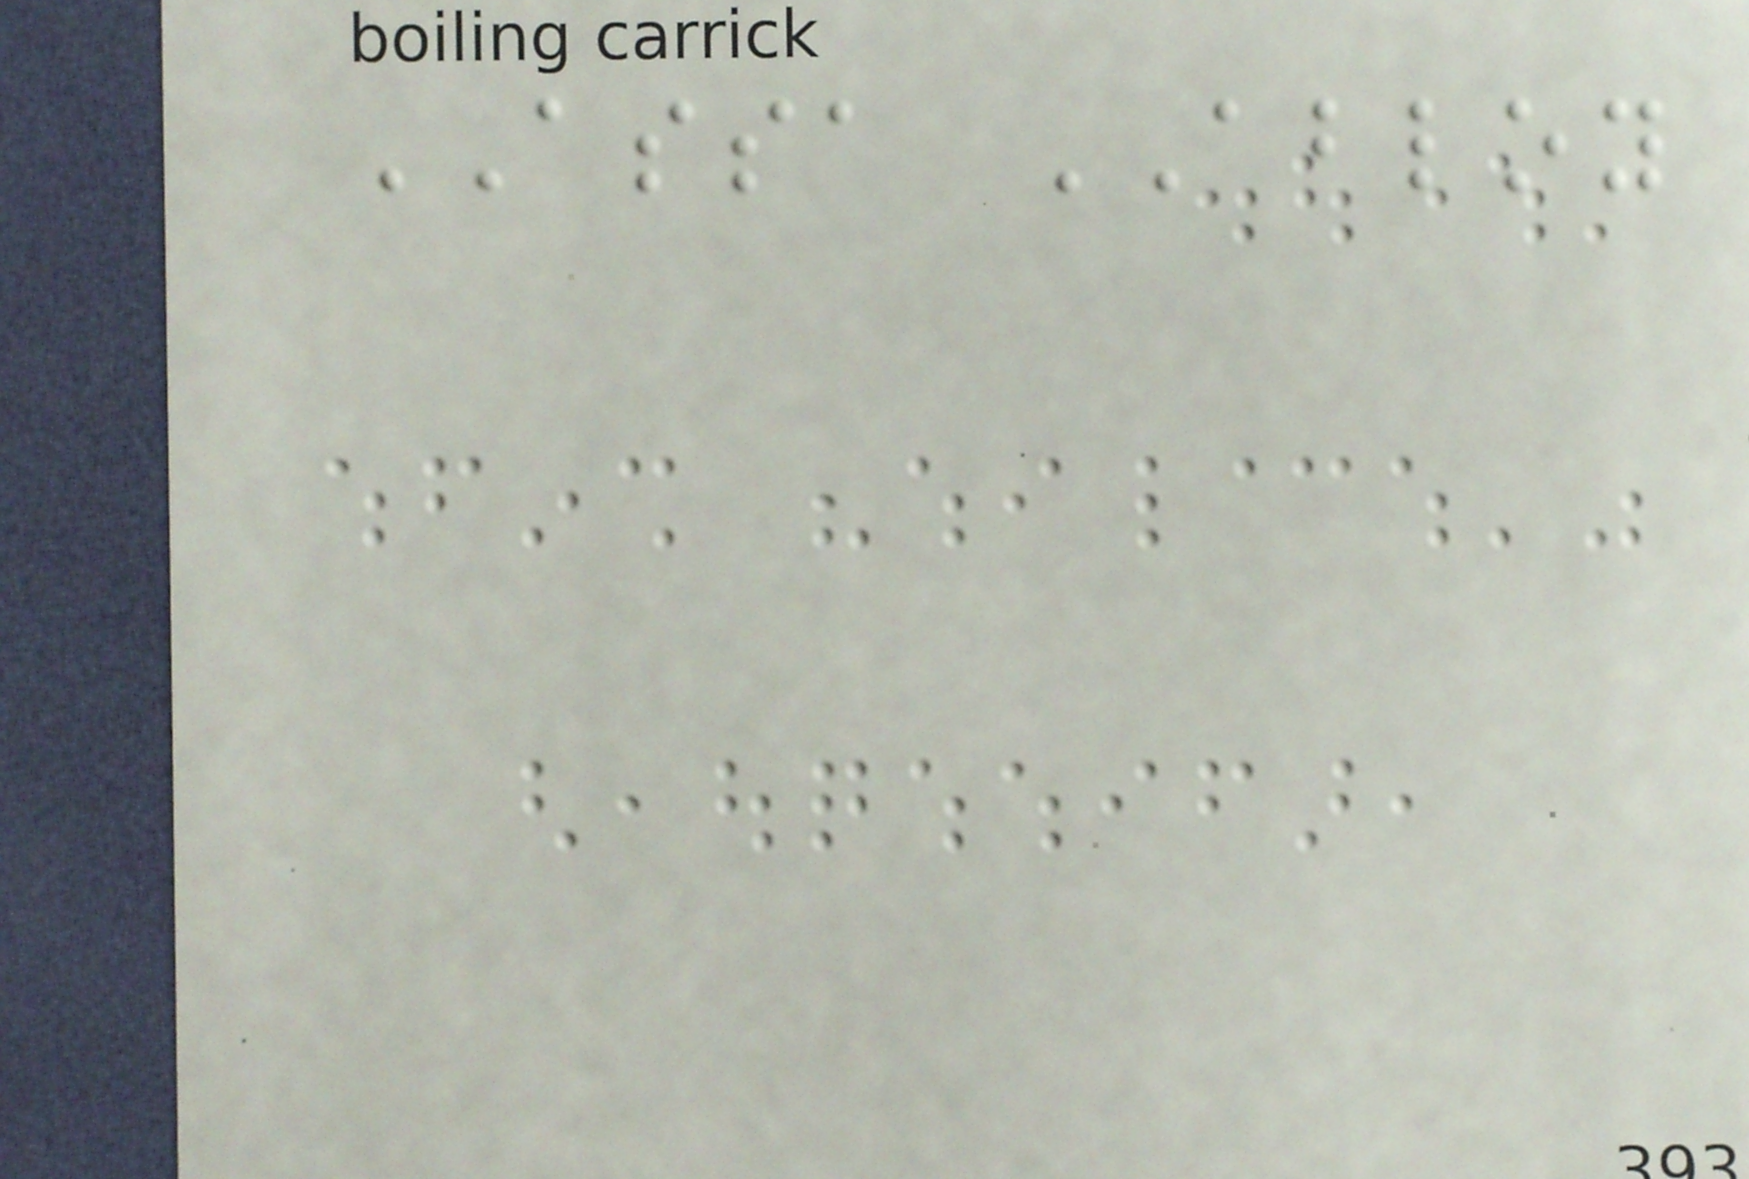ASSA ABLOY
